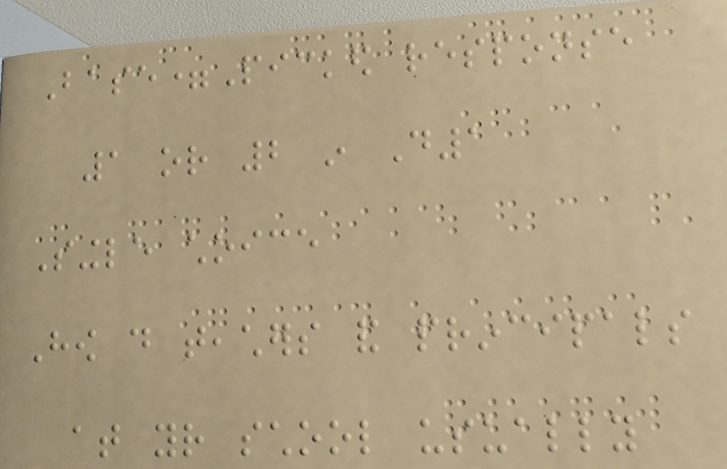Base=Picked response
1 or 2 in D1
Single choice
How do teachers and principals
at your school usually
